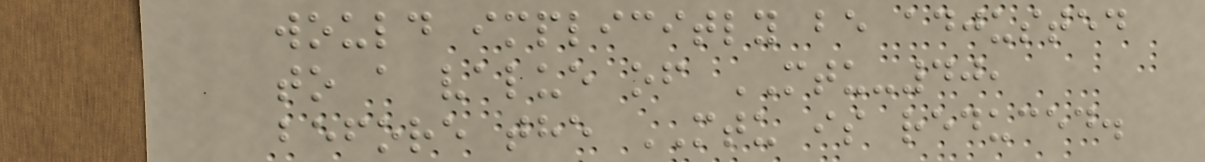would implicitly be adjusted
to a value of MTU-40,
before the MTU is reduced.
